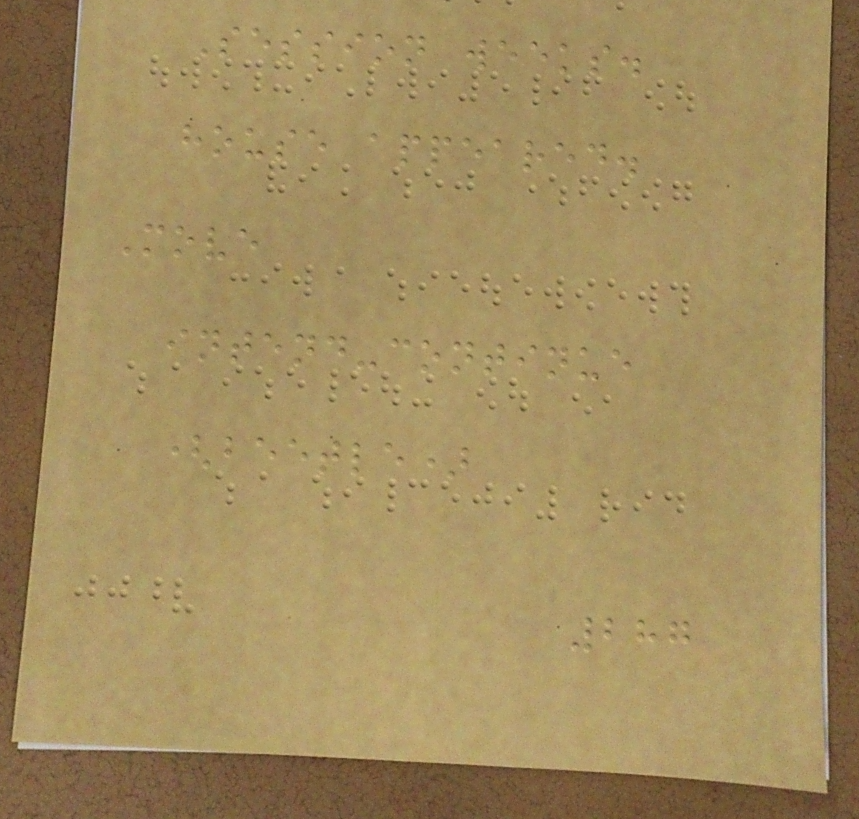Session weeks.
house appeared.
Move
intend-continue
(beetle)
287
